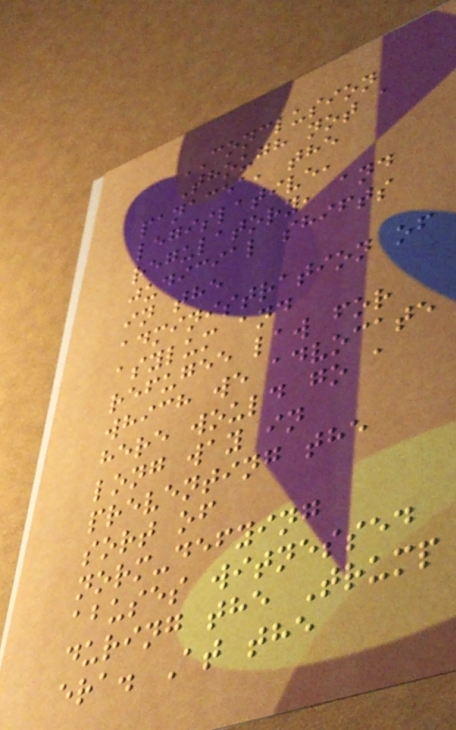CONCLUSION
Though not a
panacea, the
legislative,
regulatory, and
judicial shifts
in the
administration of
asylum and
refugee law for
which we advocate
here would go a
long way in
preventing the
sort of
norm-defying
abuses witnessed
during the Trump
era. At the
